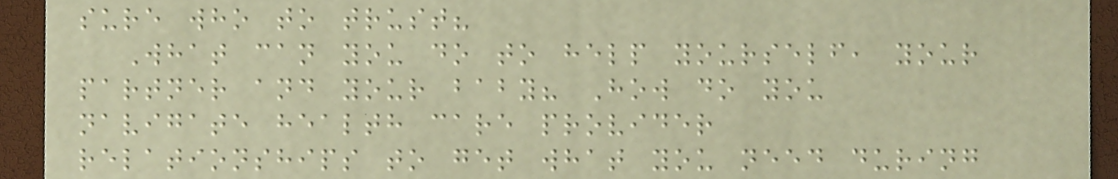sure who to trust?
What can you do to help yourself, your
partner and your baby? How do you
navigate health care provider
relationships to get what you need during
